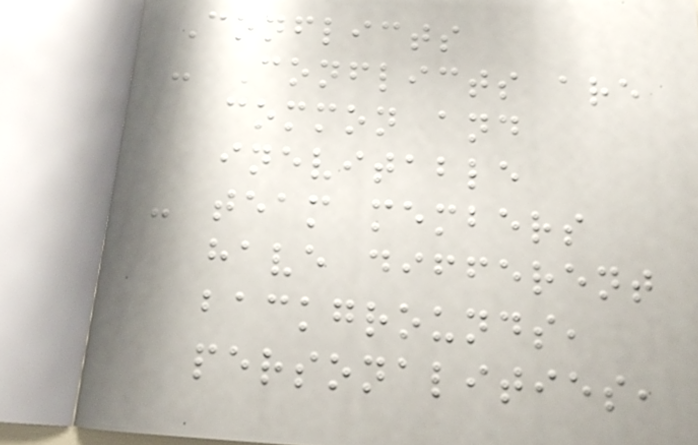Conflicts
- Conflicts are
common and
inevitable
- team members
have different
backgrounds,
personalities,
